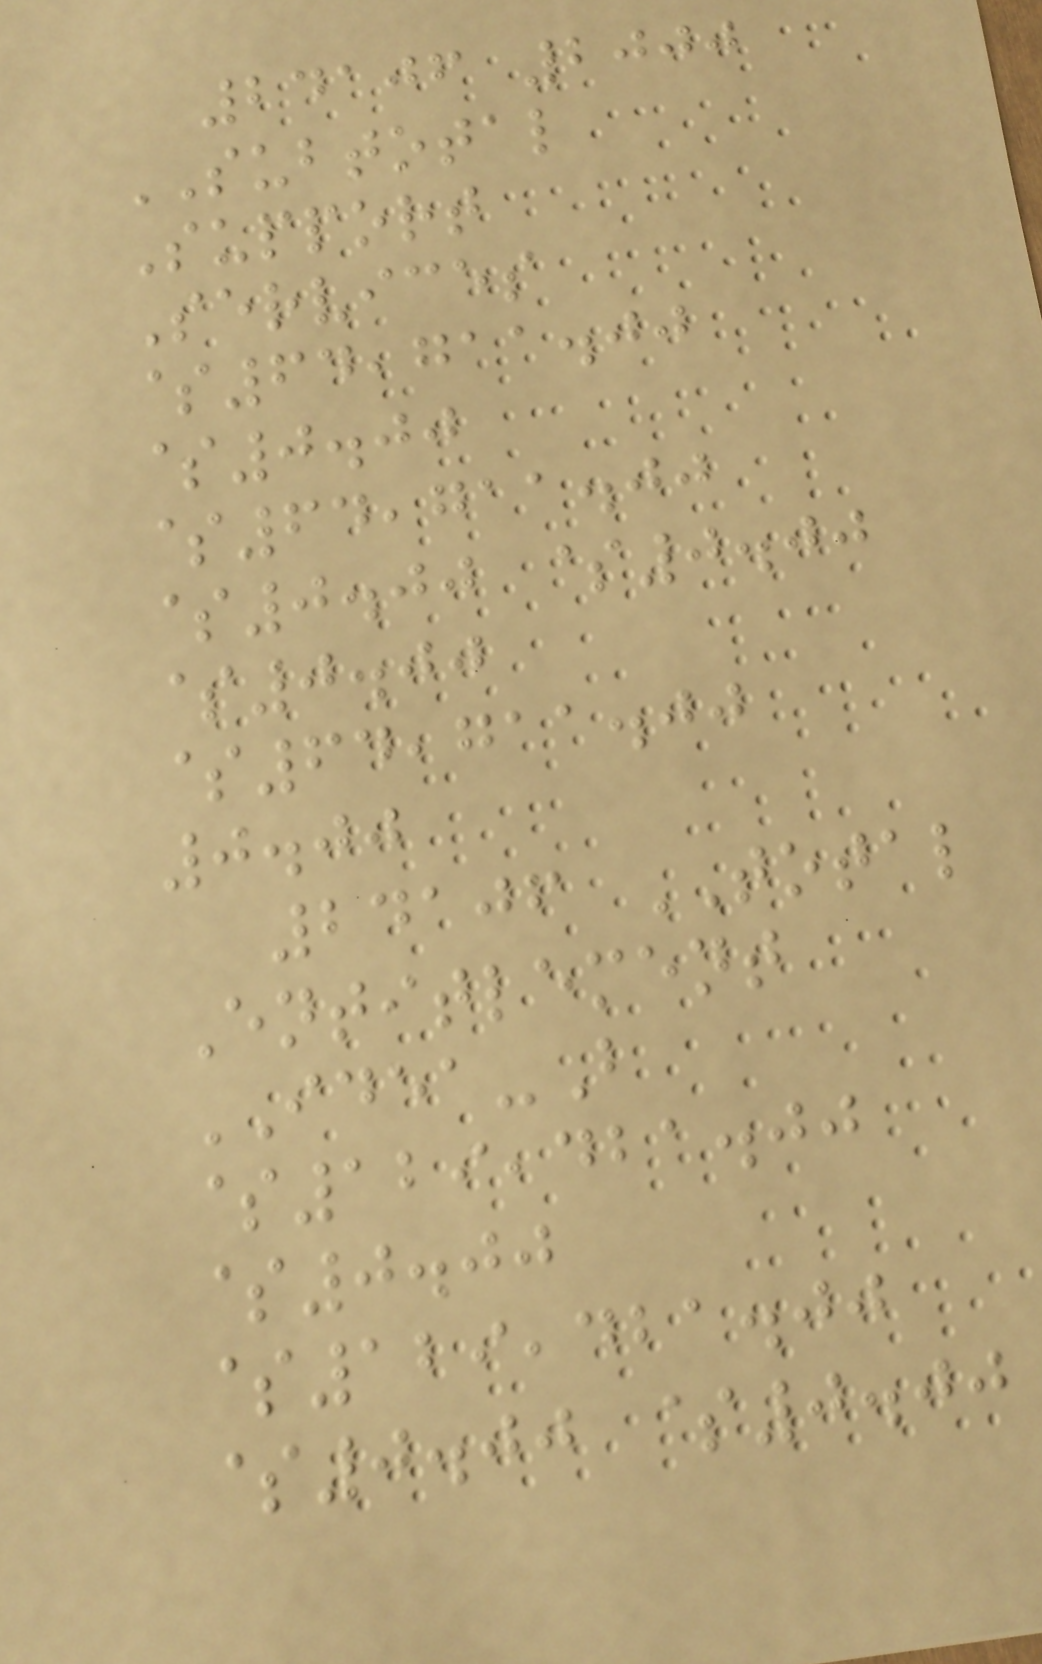24106 2000
SUBTOTAL
Support
Services
$64,711.00
$0.00
$64,711.00
$0.00 $0.00
$0.00
$64,711.00
0.00
24106 TOTAL
Entitlement
IDEA-B
$129,421.00
$0.00
$129,421.00
$0.00 $0.00
